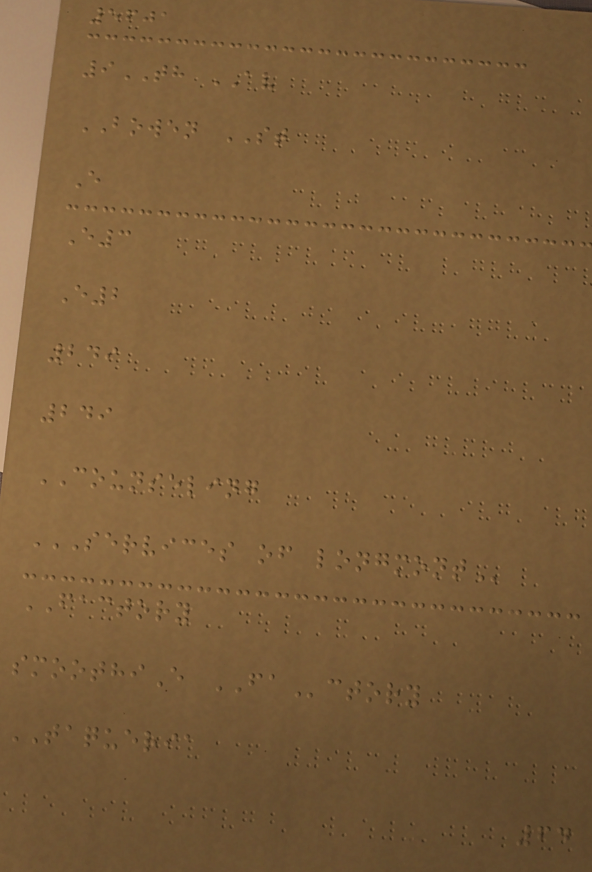5601
9TH AV
BOWEN ST
E
E3
E2
249
249
COUNSELING
SERVICES OF LONGMONT
FACTORY
smoothiE FActory
TAQUERIA
64
